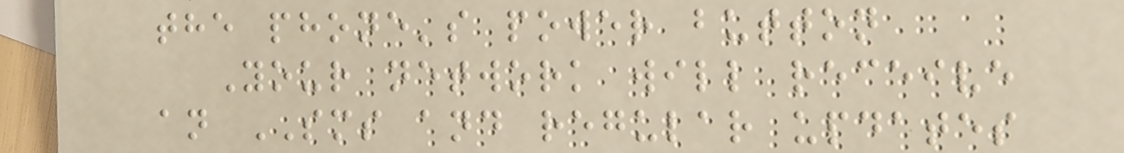the phone's power button
Your network will receive
an SMS and regular updates
